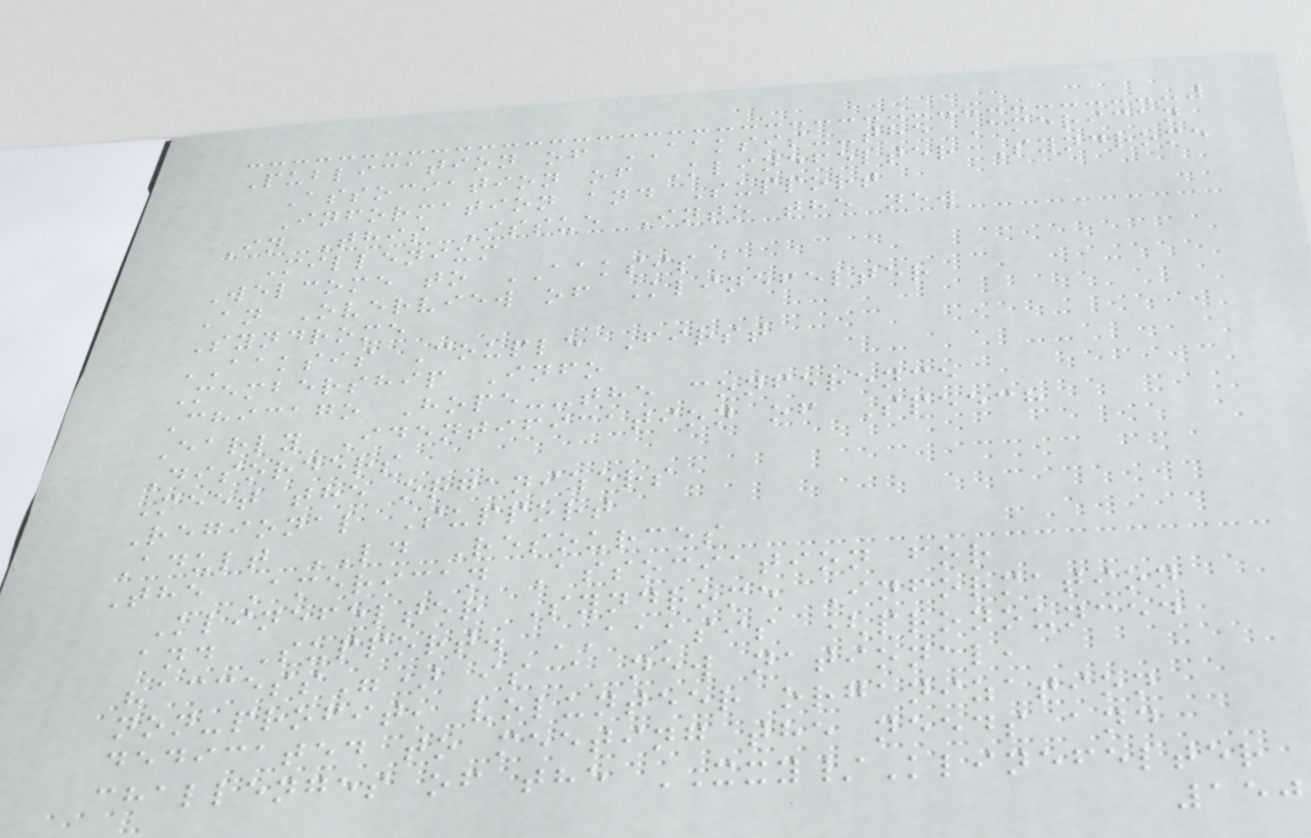Publication of AAKSIS--the American
Association of Klinefelter Syndrome
Information and Support
In This Issue Into the new
Millenium
Welcome to AAKSIS
An Overview of Klinefelter
Syndrome
AAKSIS Couple First
Membership Info
Chicago Hope--the conference
Early Identification of Speech
Disorders
Meet the organizers
Regional Support
Adult LD Resources
The American Association for
Klinefelter Syndrome Information
and Support. AAKSIS (pronounced
"access") is a new national,
non-profit, volunteer organization
dedicated to meeting the needs and
challenges of the XXY/Klinefelter
150
